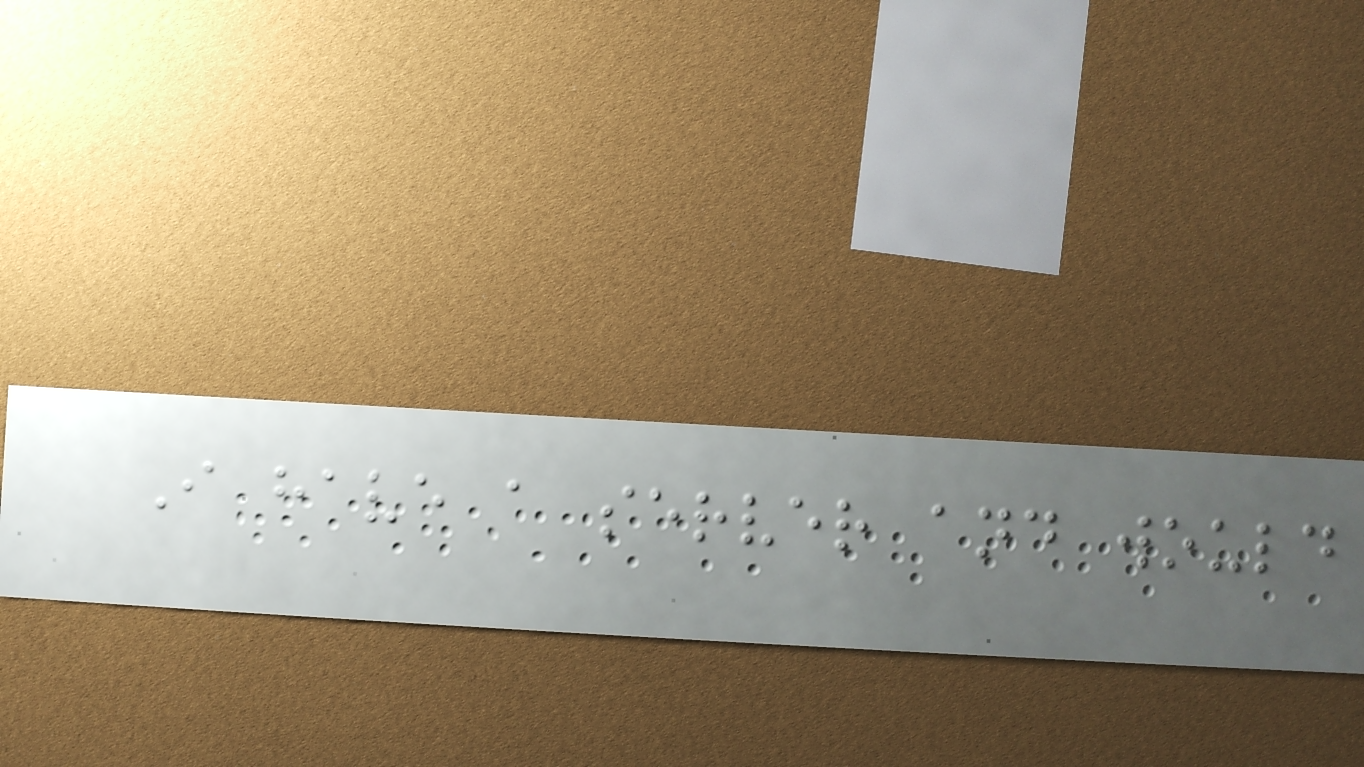I have a server and would
